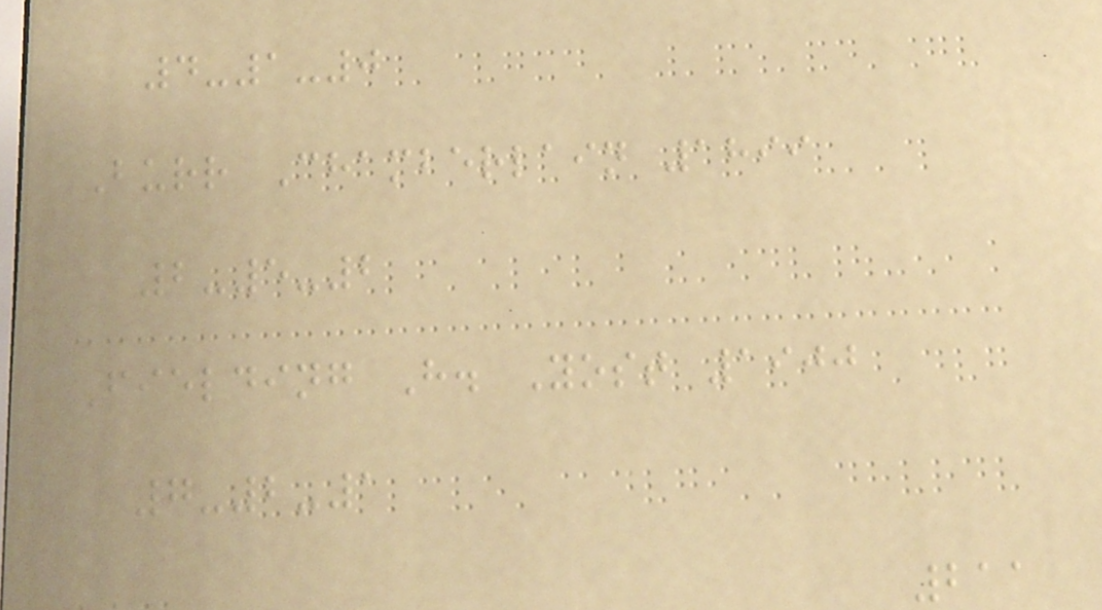4-1-0
Burr Chamberlain 1899
2-5-2
Fielding H. Yost 1900
7-2-1
211
